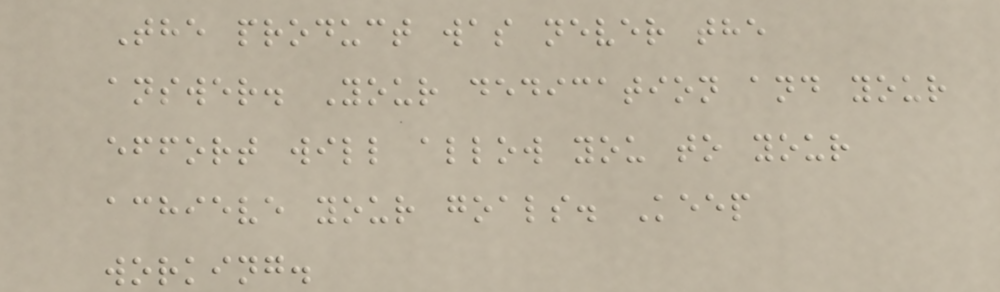The product was never the
answer. Your dedication and your
effort will allow you to your
achieve your goals. Keep
working.
